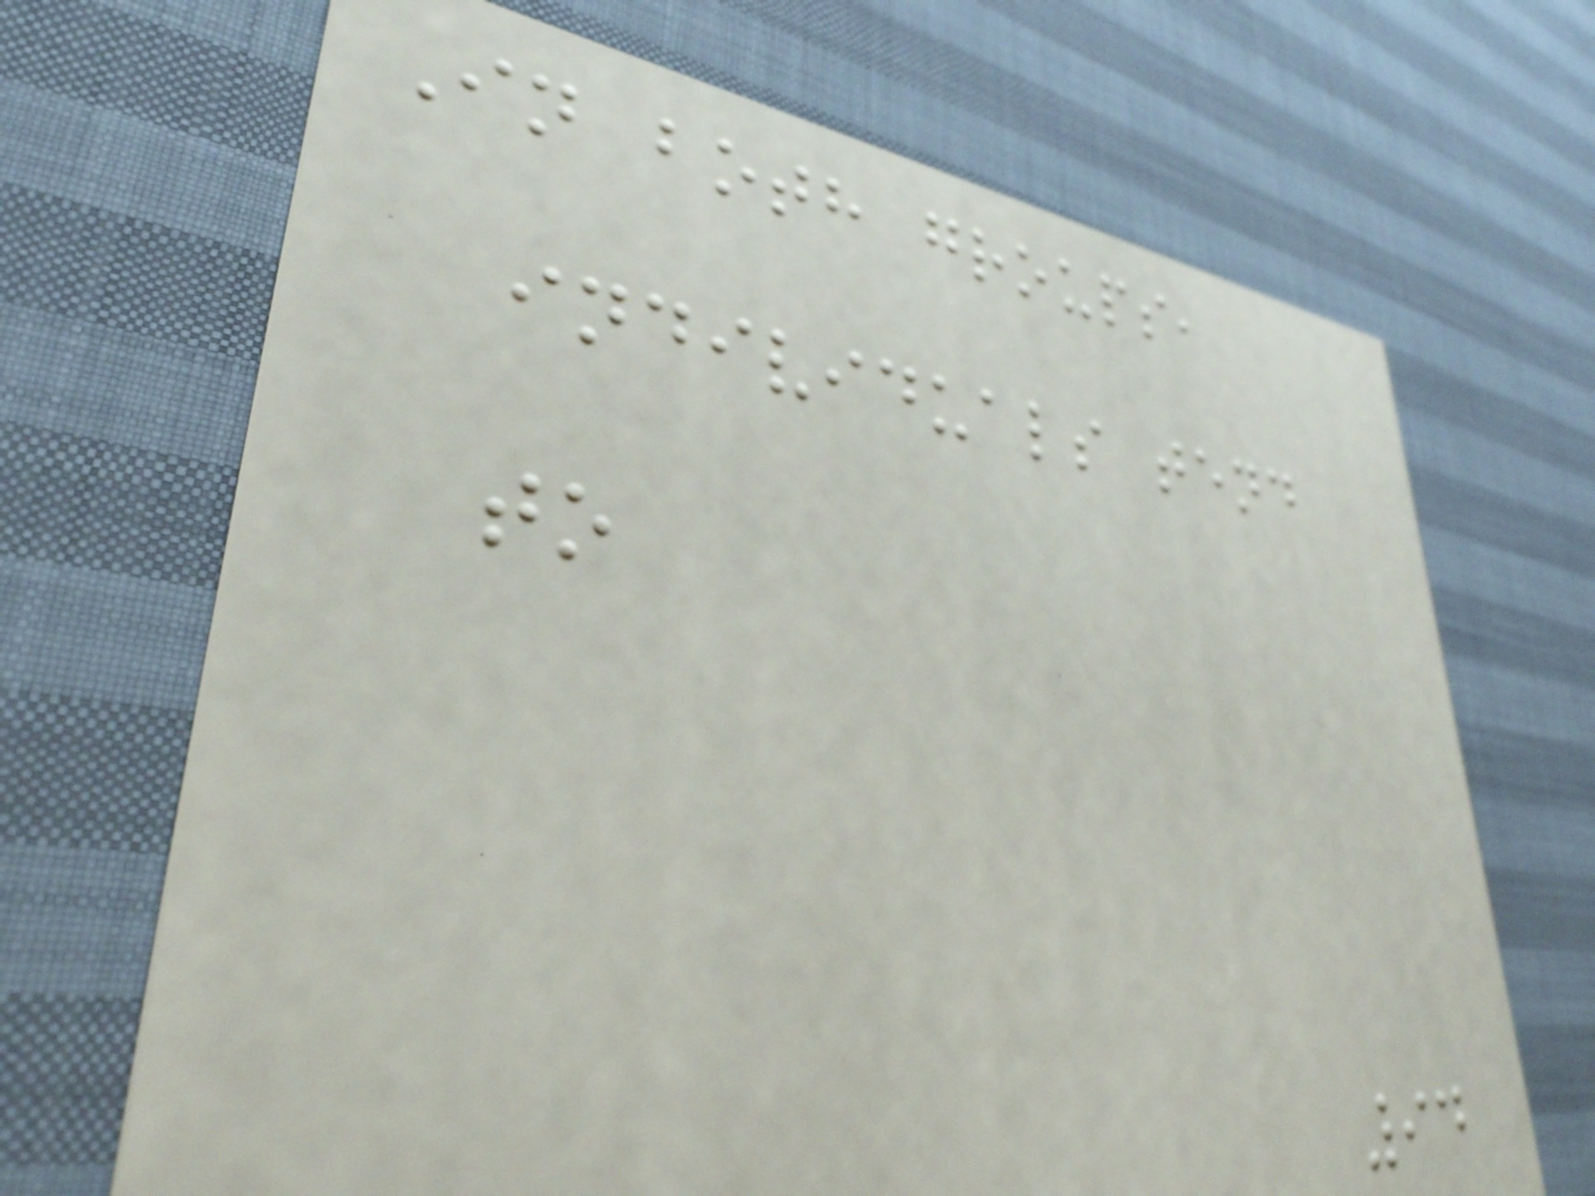In both groups,
individuals tend
to
94
